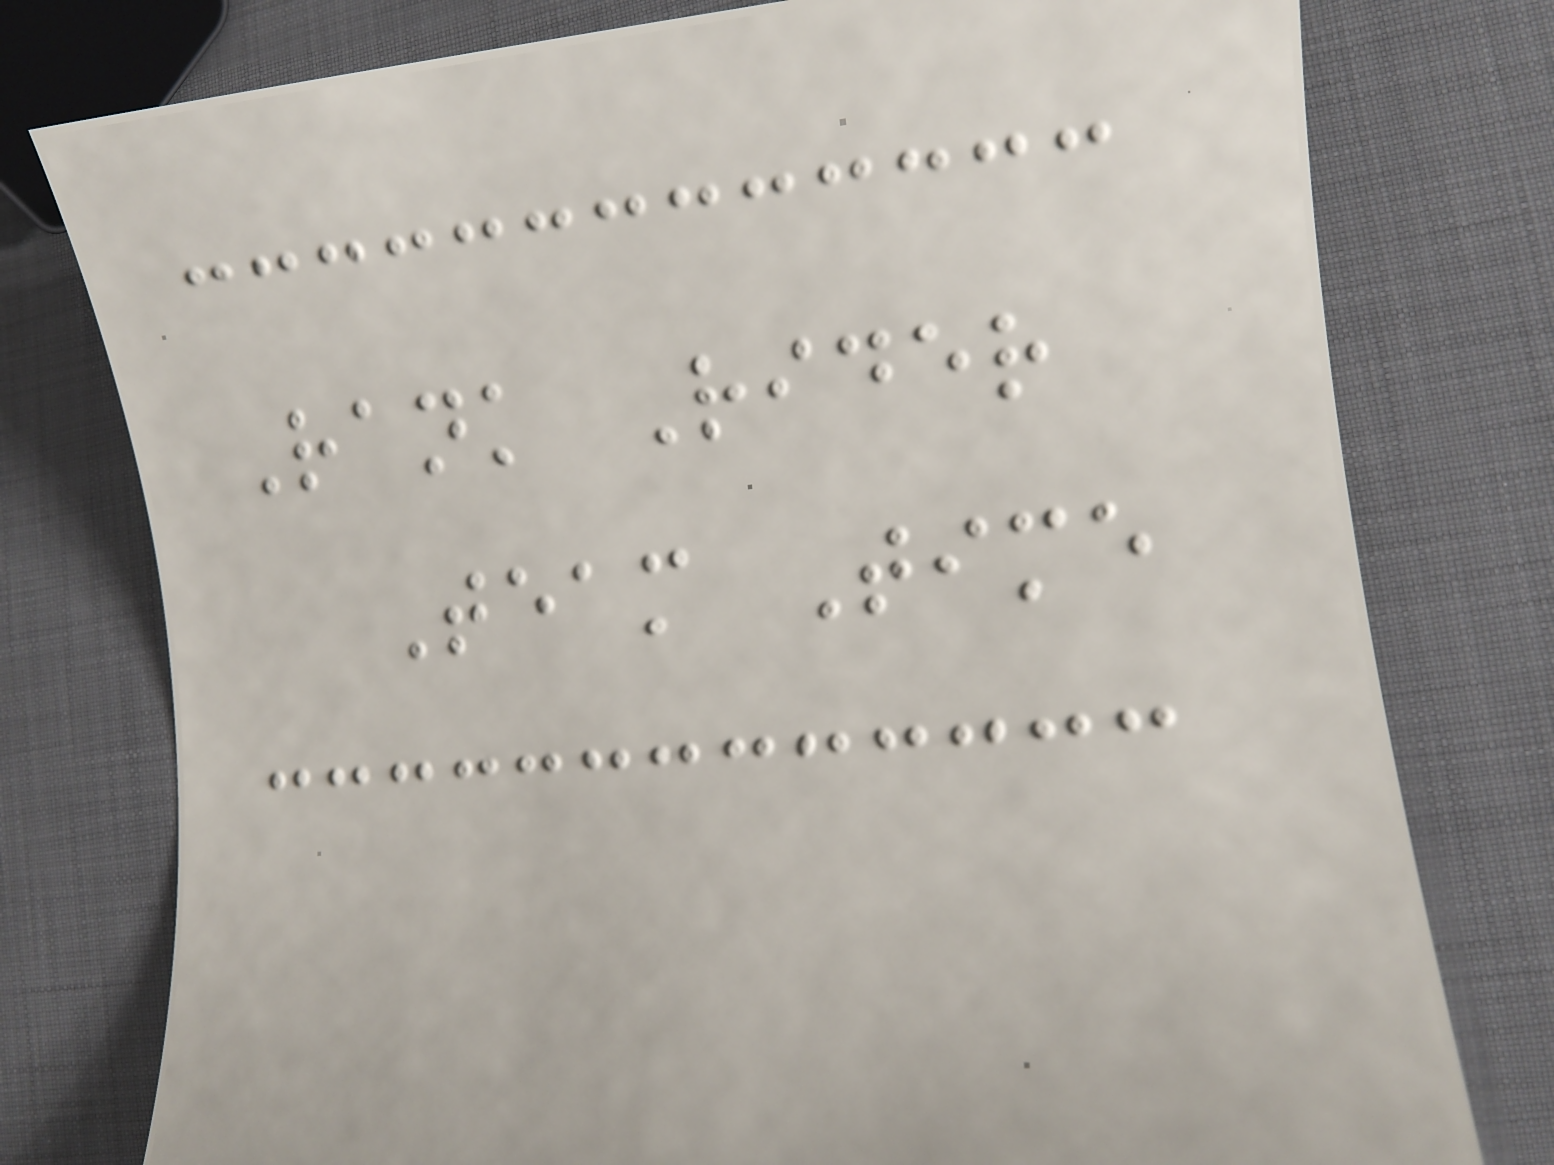Rank Rider
Team Time
